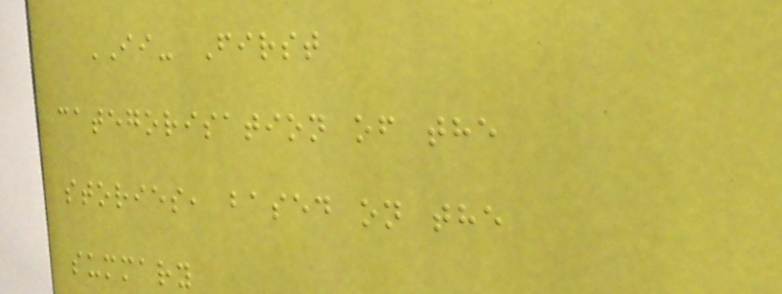II- First
categorisation of the
stories, based on the
summary
